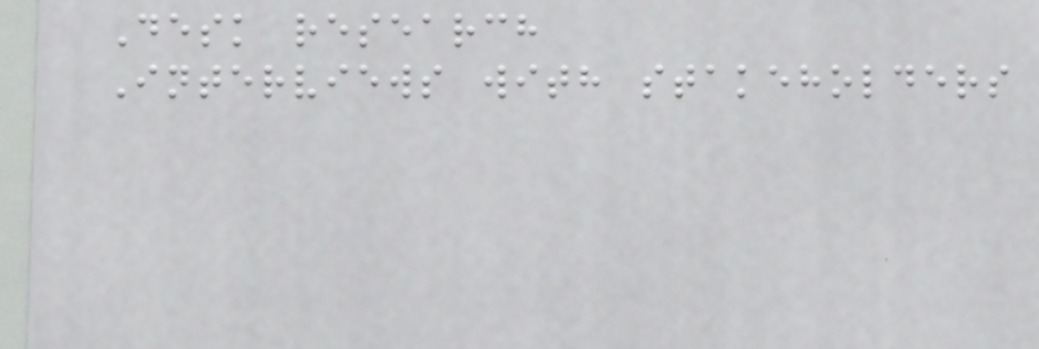Desk research
Interviews with stakeholders
